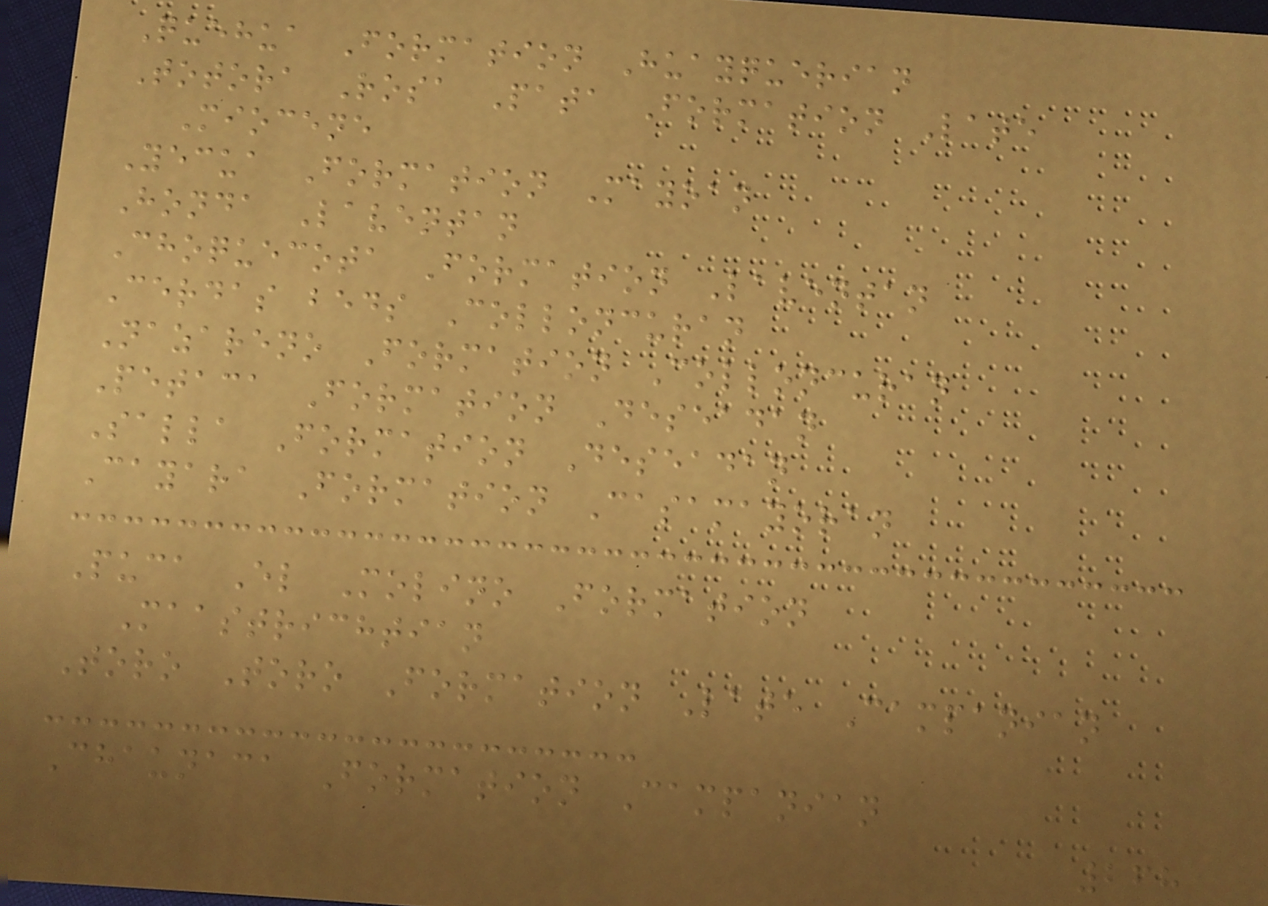Quehua Formation Huayquerian
Totora Rosa Pata Formation Late
Miocene
Yecua Formation Mayoan
Honda Laventan
Choquecota Formation Laventan
Cerdas beds Colloncuran
Nazareno Formation Colloncuran
Petaca Formation Deseadan
Salla Formation Deseadan
Cayara Formation Casamayoran
Puca El Molino Formation
Maastrichtian
Toro Toro Formation Late Campanian
Chaunaca Formation Campanian
268
